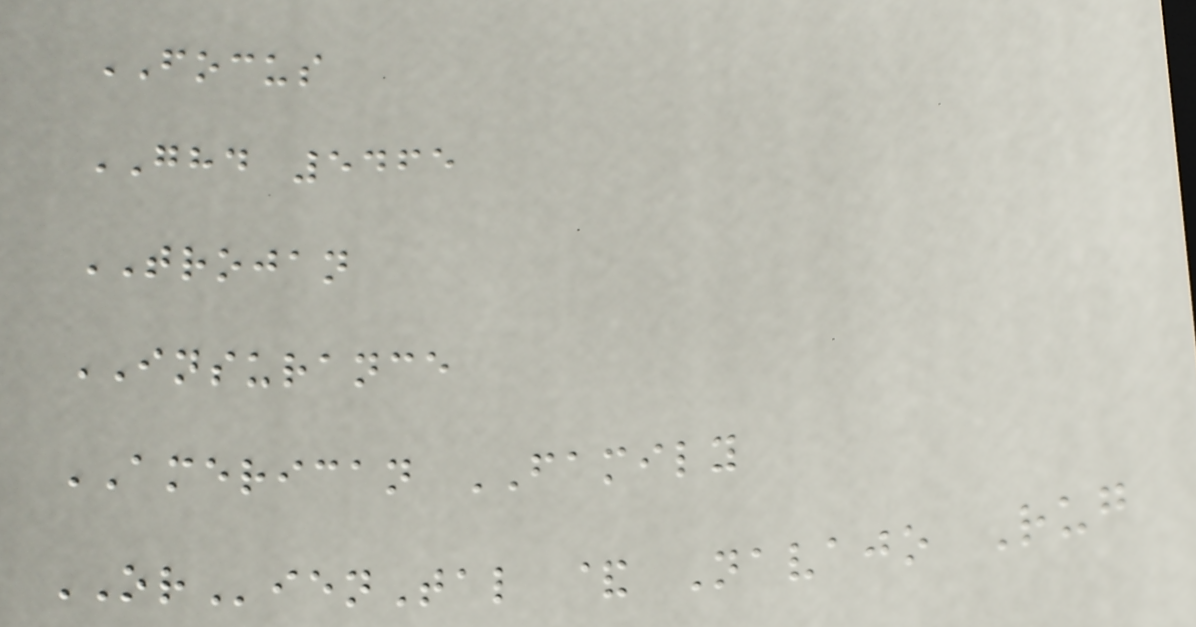FOCUS
GHD 5465
TROJAN
INSURANCE
AMERICAN FAMILY
ORienTal & Navajo Rug
